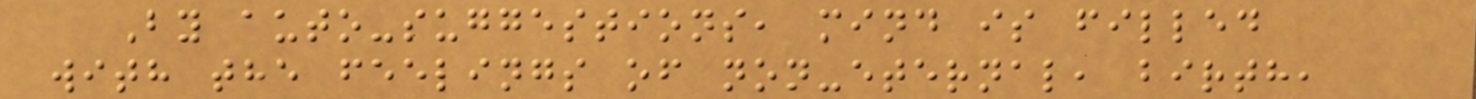By auto-suggestions, mind is filled
with the feelings of non-eternal, birth,
